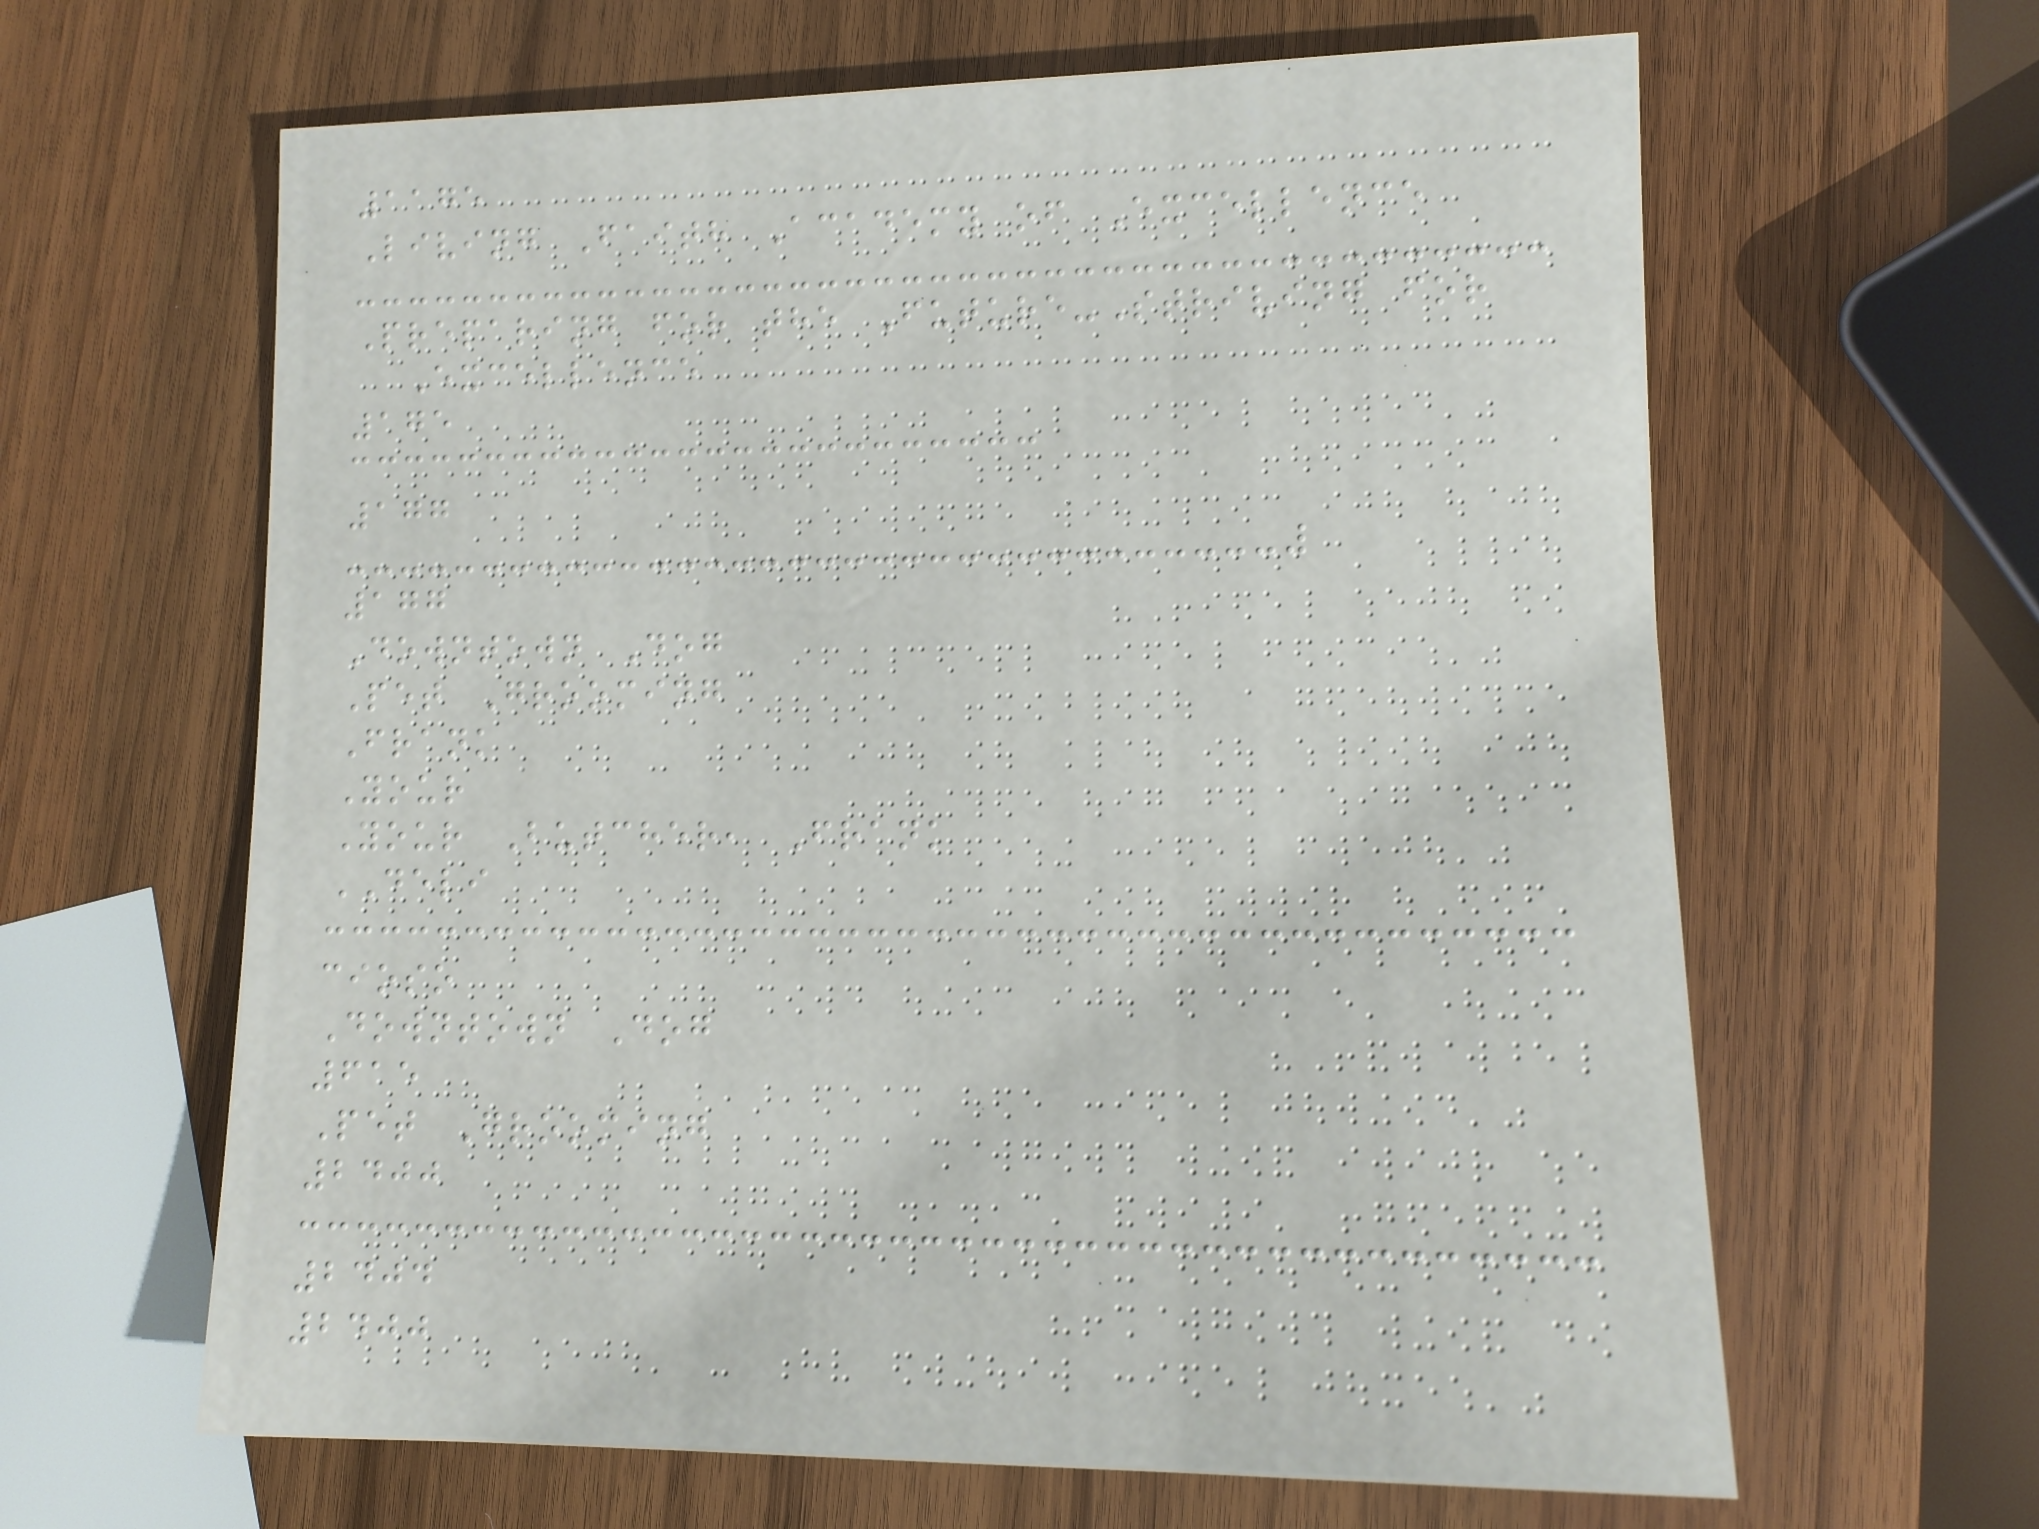1175
Living Faith Academy of Excellence
Preparing for the Future-Striving for
Excellence
175
177
177
Downtown Dog
Pet Grooming
Frank
Your
Your Butcher, Frank
DELI
cioso
Downtown Dog
615
Pet Grooming
2400
2404
2400
